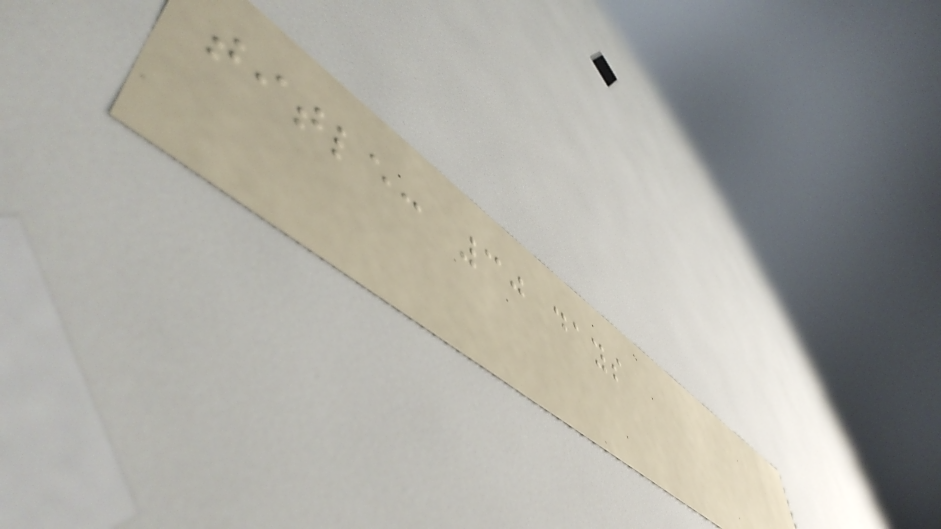title: 30 days
